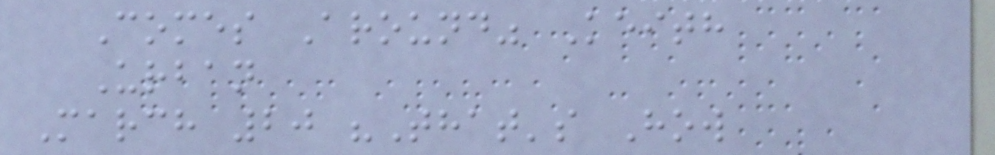Comes Around" Keith
Urban
March 20 "That's How
